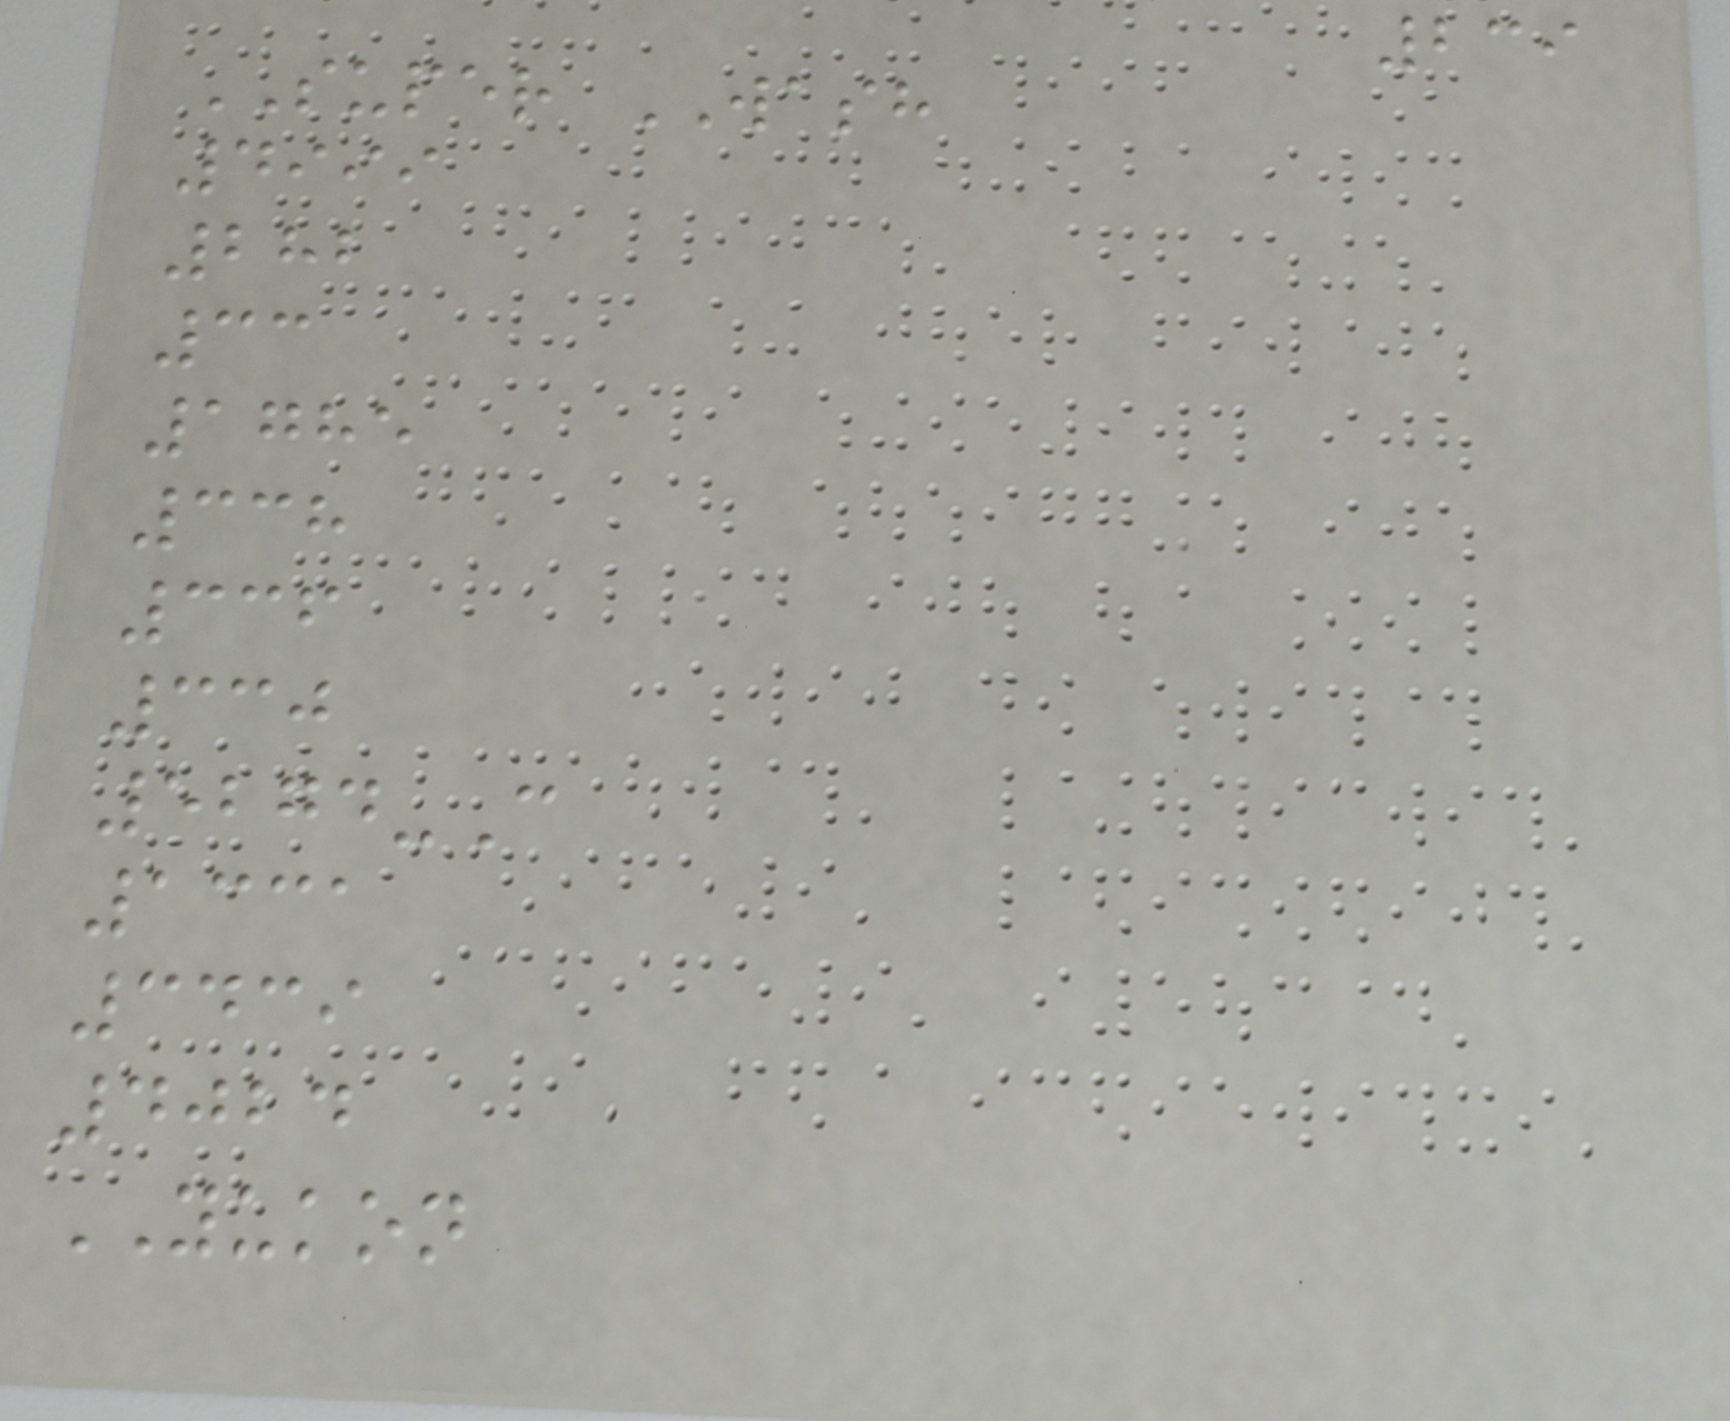239
SUPER WASH
4999
282
33
1785
338
336
330
5274-C
1331
3439
4024
YUKON
